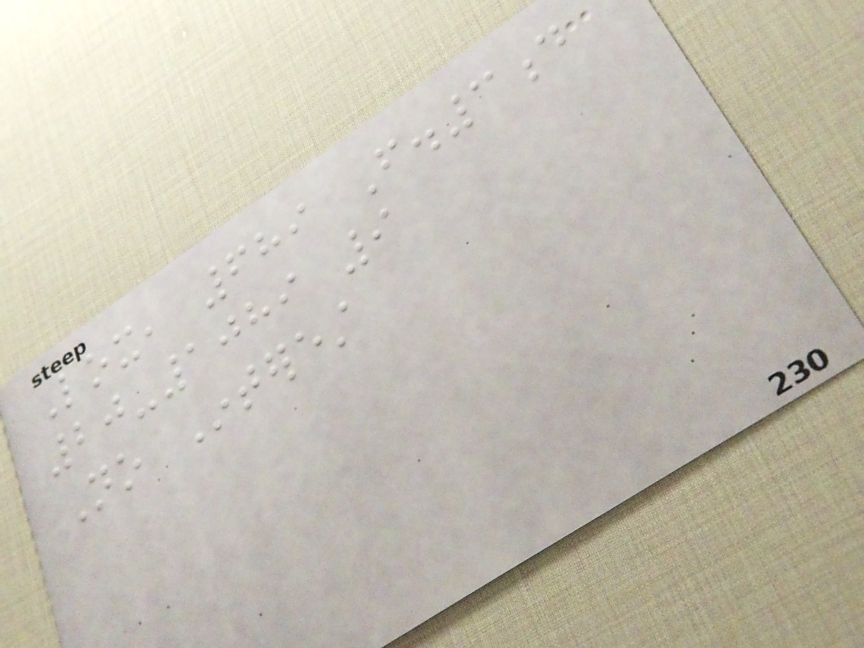Lox, 689 F.3d
20-1089 9
No Interest
